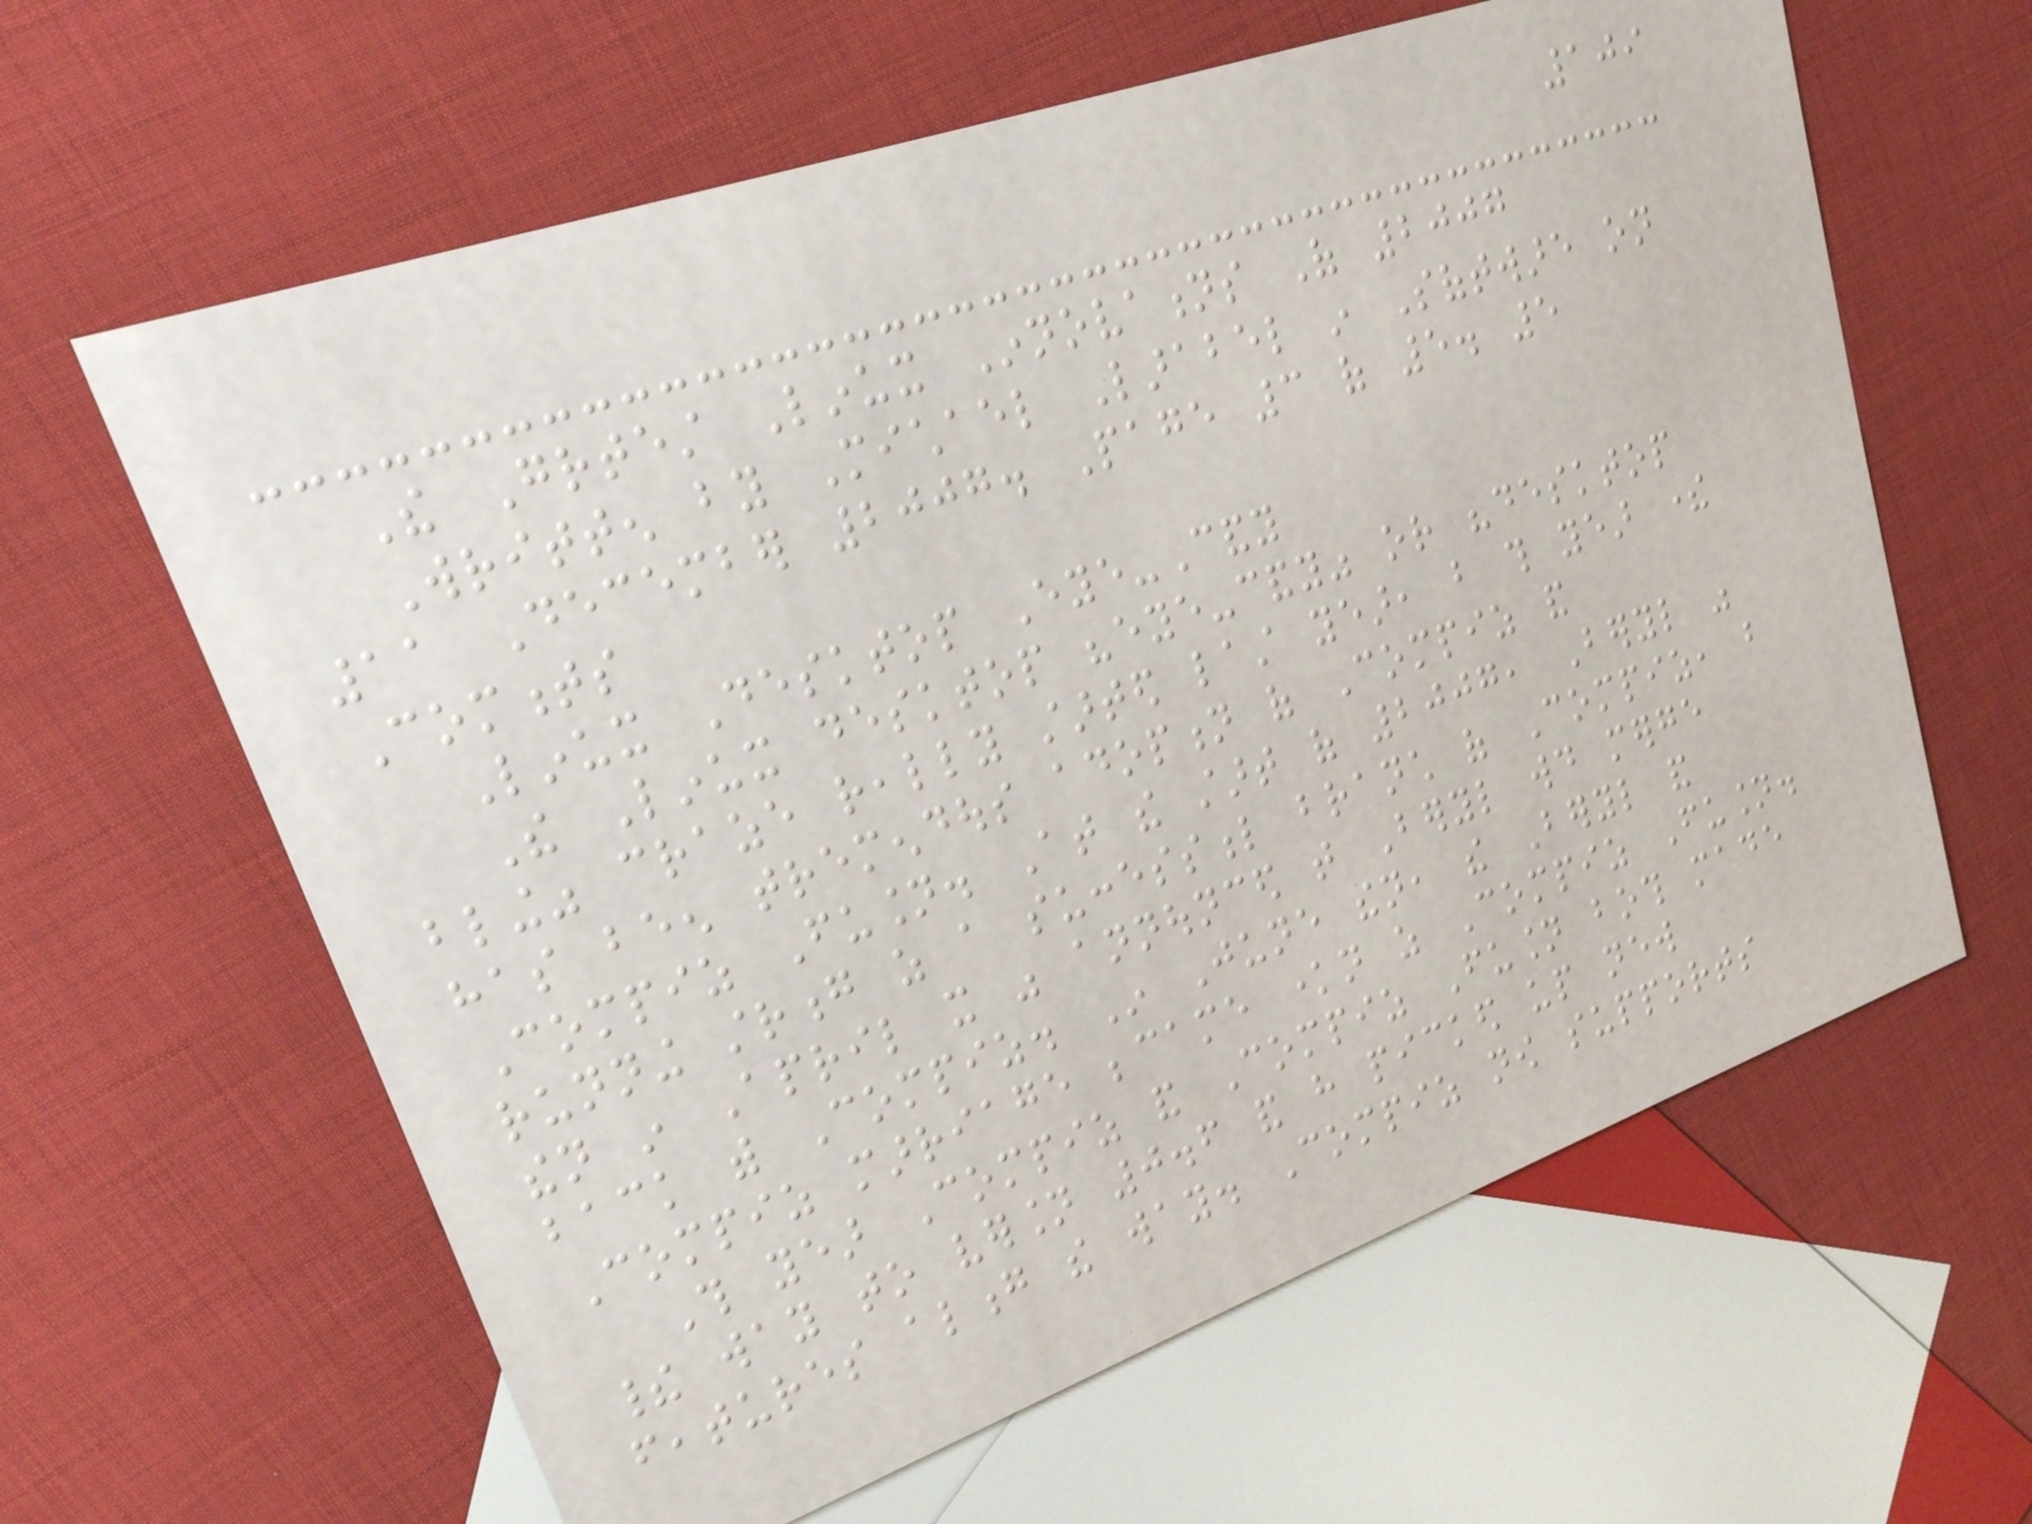109
The Greatest Linux Innovations Of 2007
Written by Michael Larabel in Software on
11 December 2007. Page 3 of 5. 5
Comments
Linux Desktop Eye-Candy
The Linux desktop "eye-candy" or "desktop
bling" craze really started last year, but this year there
has been tremendous adoption of Compiz and
Compiz Fusion. At the start of 2007, Beryl was
running strong as a successful branch of Compiz, but
then in April it was announced that Beryl would merge
back with Compiz. In June then, the Beryl and
Compiz marriage became known as Compiz Fusion.
This year Compiz and Compiz Fusion both made
their way to version 0.6 and have picked up new
features along the way. Compiz now supports
